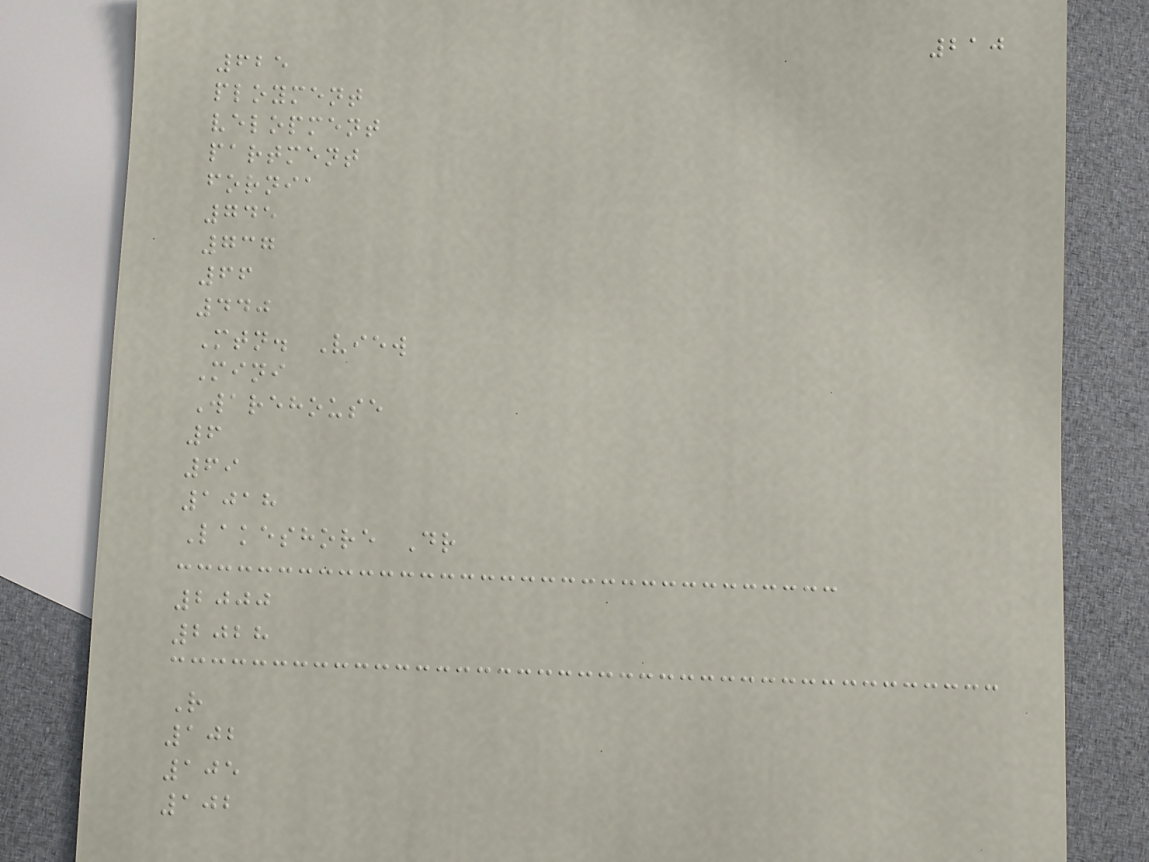210
625
ployment
velopment
partment
fornia
745
737
66
440
Mtn. View
Mini
Warehouse
6
69
1018
Lakeshore Dr
2000
2028
R
102
105
102
